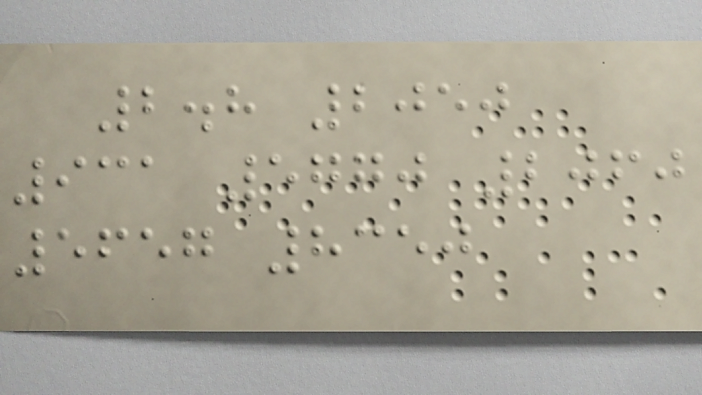2.8 2050
931 5770 2060
5657 8350
